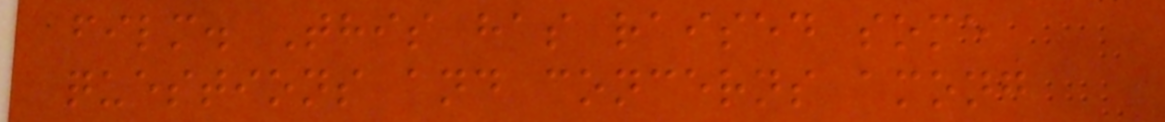film. This has raised some
questions and concerns among
